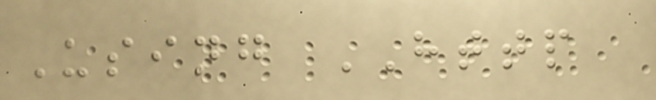Using HTTP
